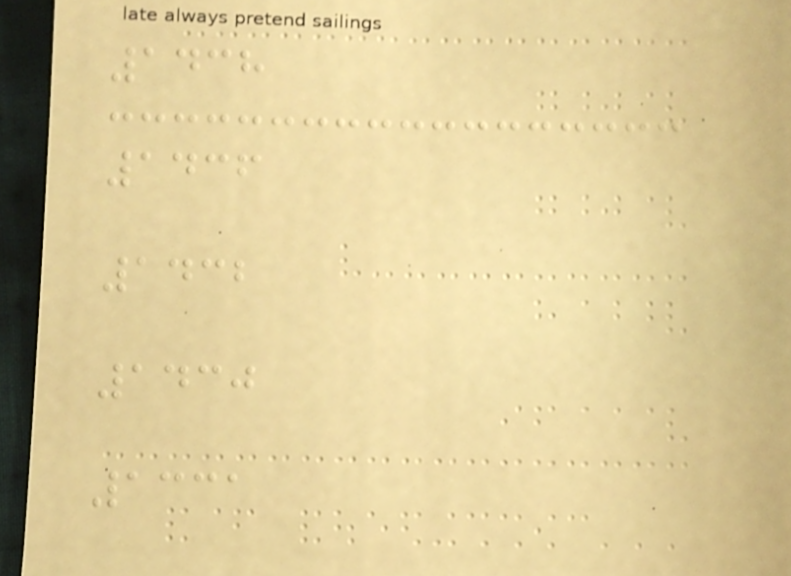1438
1436
1432
1430
1331
